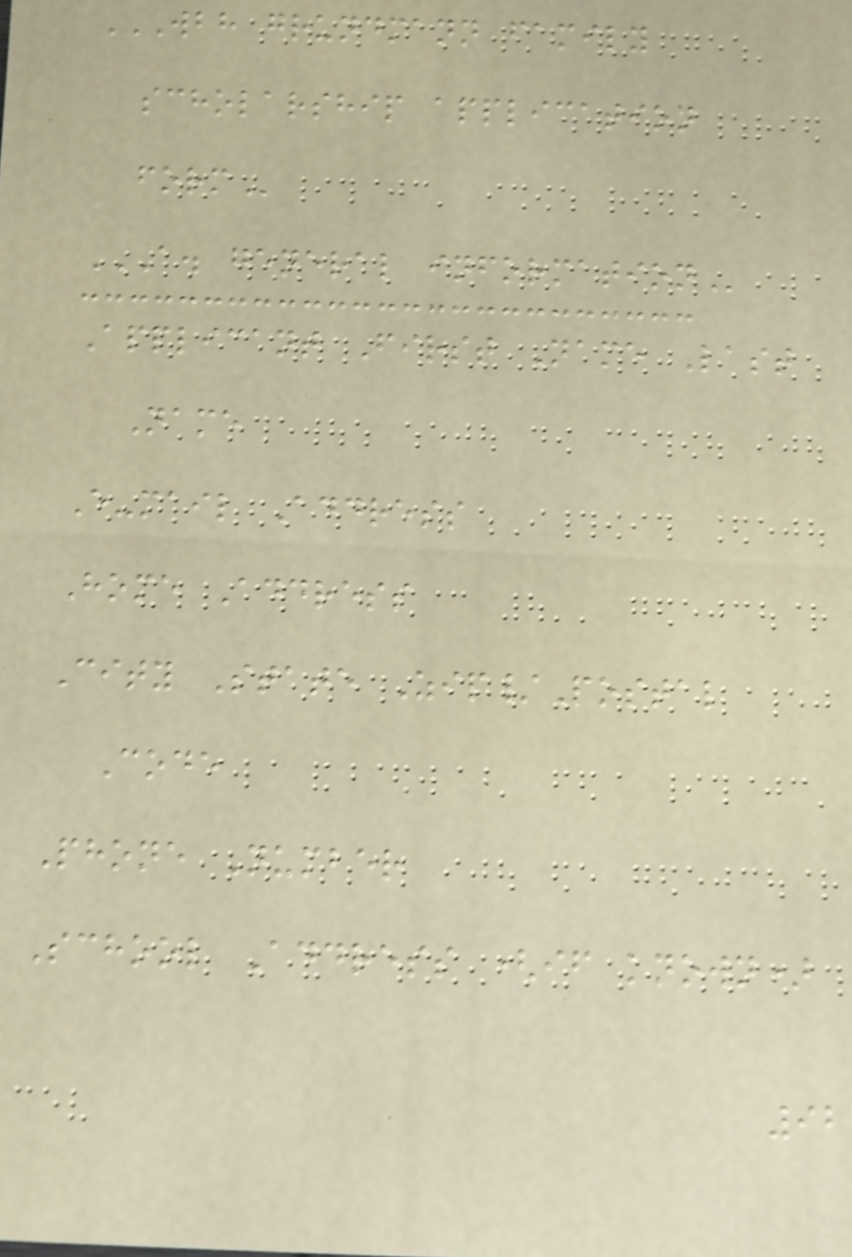WBH GRUNDMANN FAMILY
SCHOLARSHIP APPLICATION
FORM
A. GENERAL INFORMATION
Applicant First Name Last
Name
E-mail Address
Home Address
City State Zip/Postal
Code
Phone Number
School Address (if known)
92
